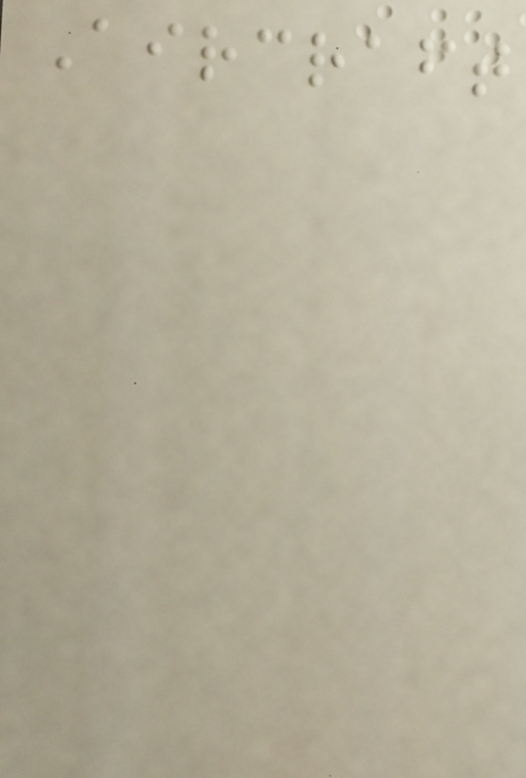Aircraft
